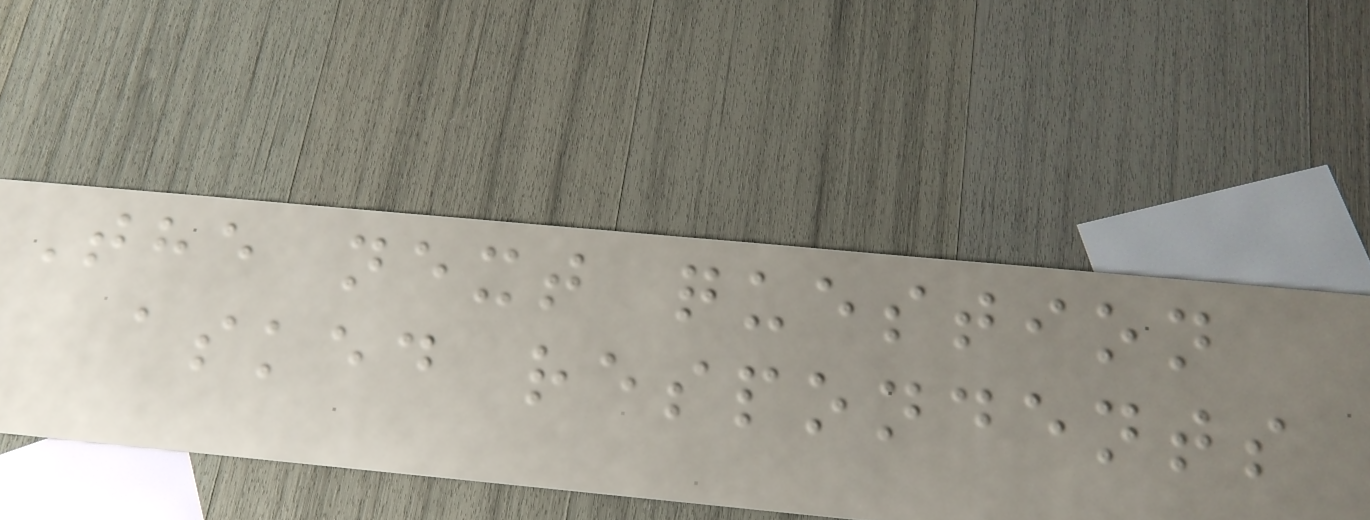The next question
asked respondents
